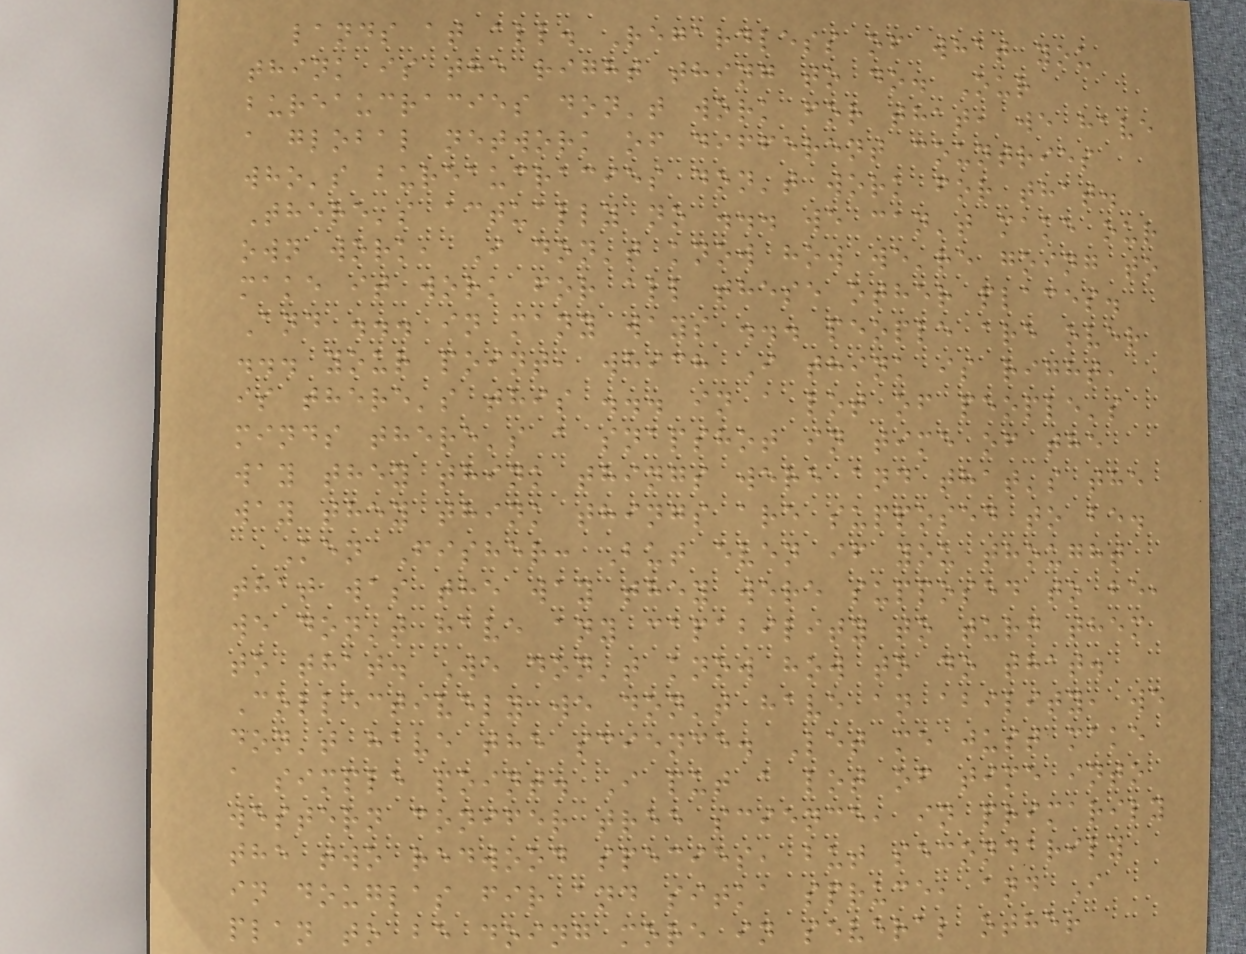lands at all. Regardless of what you
think is the right thing to do. Our
bureaucracies don't work for that, we have
a global network of different countries
who's bureaucracies don't work for that.
There's actually no ... we can't make our
own work, I don't know how we're going to
make it work for all these other places.
And ... in many ways ... people are over
... your point, which I think is right,
is there's this ... in a lot of people's
minds there's a snapshot in time of the
way they think things were and that's the
way they think things are supposed to be.
Ken Fisher: But even if you thought
that was the way they were supposed to be,
we don't have any capability to turn them
to that. We don't know how to do that.
Collectively we don't have an ability, we
don't have the science. Let me just make
a simple point. I put a lot of time into
western conifer tree science, in primarily
the two redwood species, but secondarily
in douglas fir and sitka spruce, and I
plan to be doing more in several other
